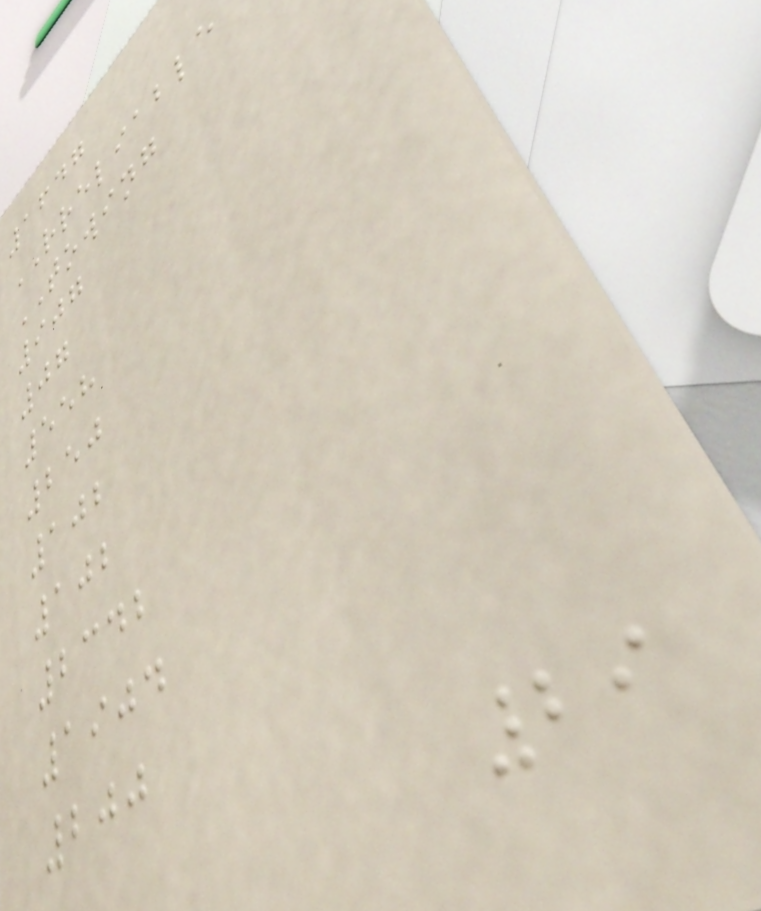1647
RRELIABLE
TOWING
907
07
558
250
102
102
2342
1904
200
29
